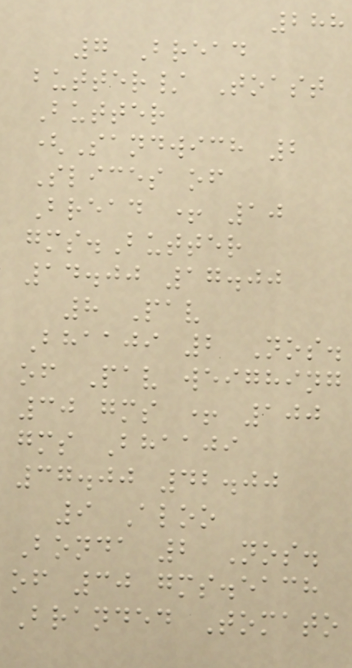288
7 Bread
butter/ Toast
Butter
(Sandwich 2
Slices of
Bread + 10
gms.Butter
14.00 17.00
8 Pav
Bhaaji 2 Nos.
of Pav weighing
30 gms + 100
gms Bhaaji
37.00 42.00
9 Aloo
Bonda 2 Nos.
of 30 gms.each
Branded Tomato
